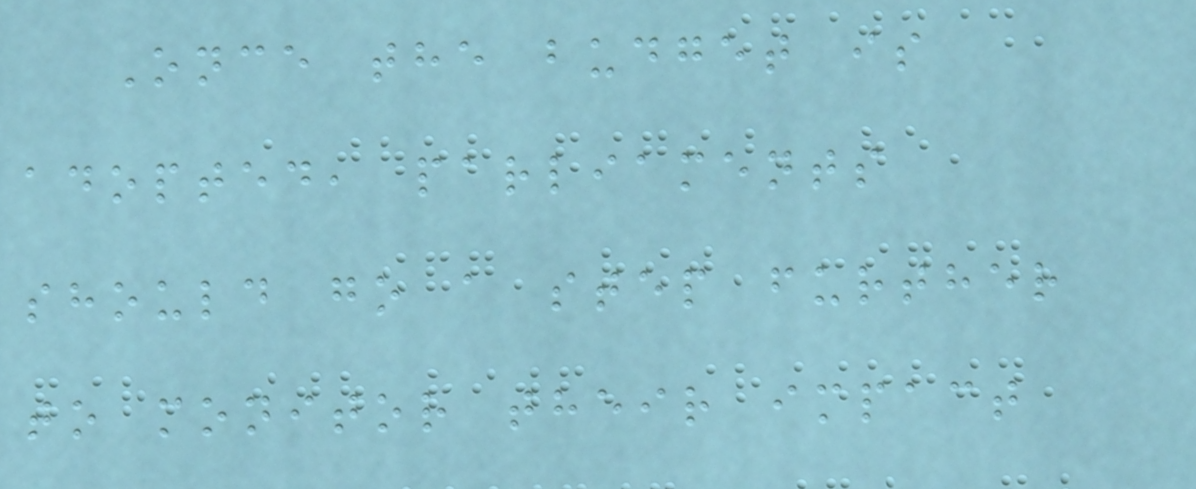Once the budget is
adopted, parliaments
should go a step further
to monitor their impact
